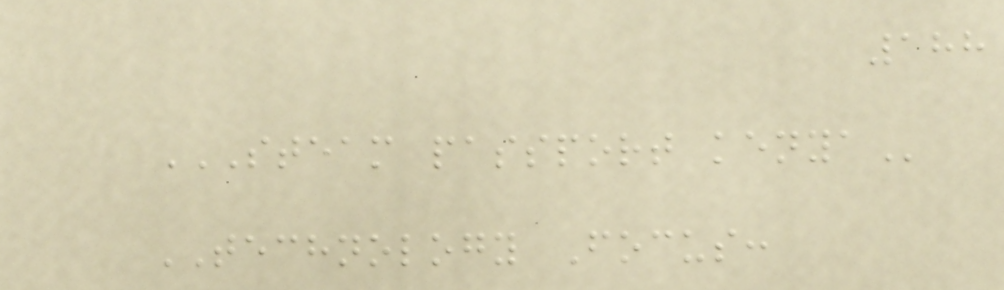188
STEAM PASSPORT KENYA
TECHNOLOGY Focus:
